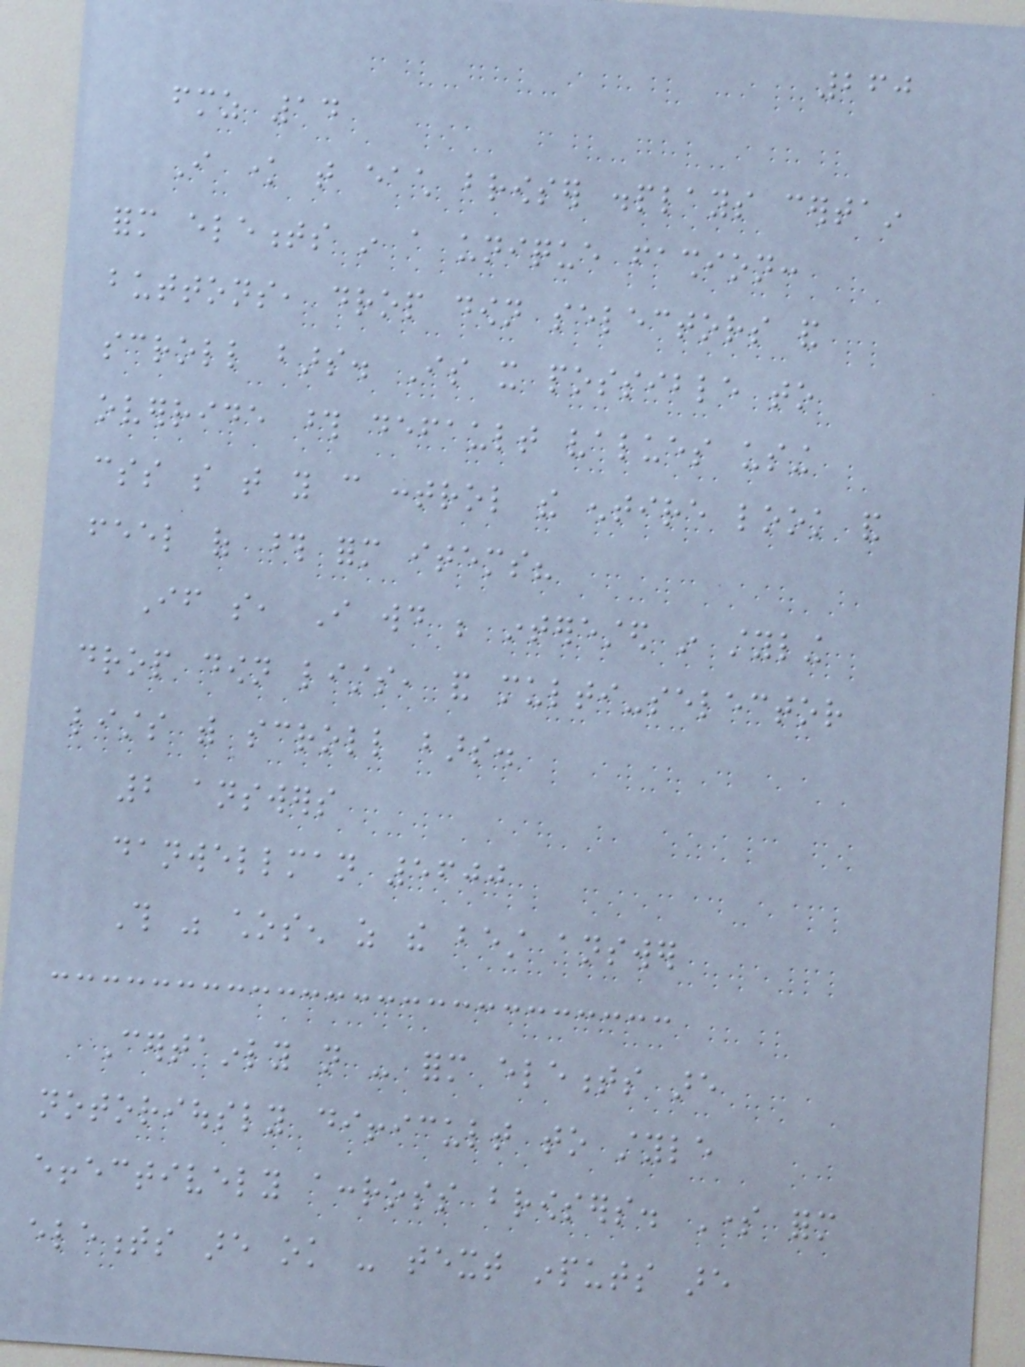260
fmz 14
I know that each browser displays certain
form elements in a unique fashion:
buttons, drop down selectors and
scroll bars. Is it possible to
override those default values using
css so that you can control the entire look and
feel of those form items?
If so, I would be interested in styling
drop down lists, and multi-selector
lists with scroll bars.
2 answers
danwellman 5600
This was chosen as the best answer
Certainly not - form elements are
notoriously difficult to style
effectively accross browsers. Some form
elements are ok - text inputs are
